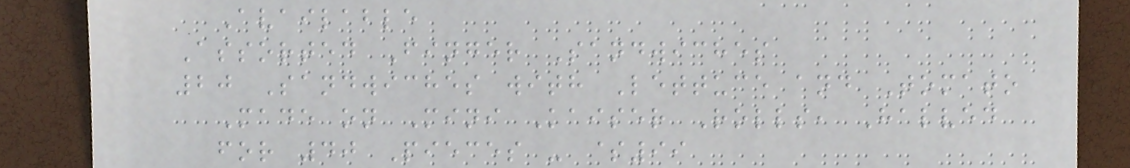Available
Assorted Finger Sandwiches
20 Sandwiches with Lettuce and Tomato
Made on Mini Kaiser Rolls, Halved
for 40 Pieces - $99
